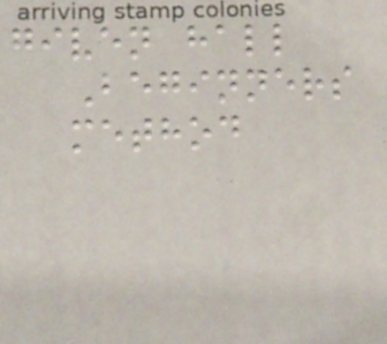given hall
Beginners
method
